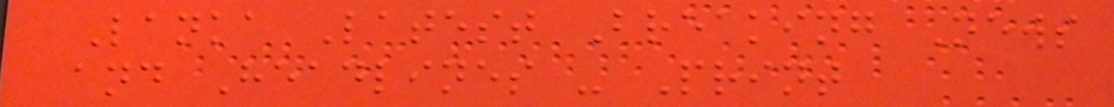Lanka Latest Breaking News
and Headlines - Print
